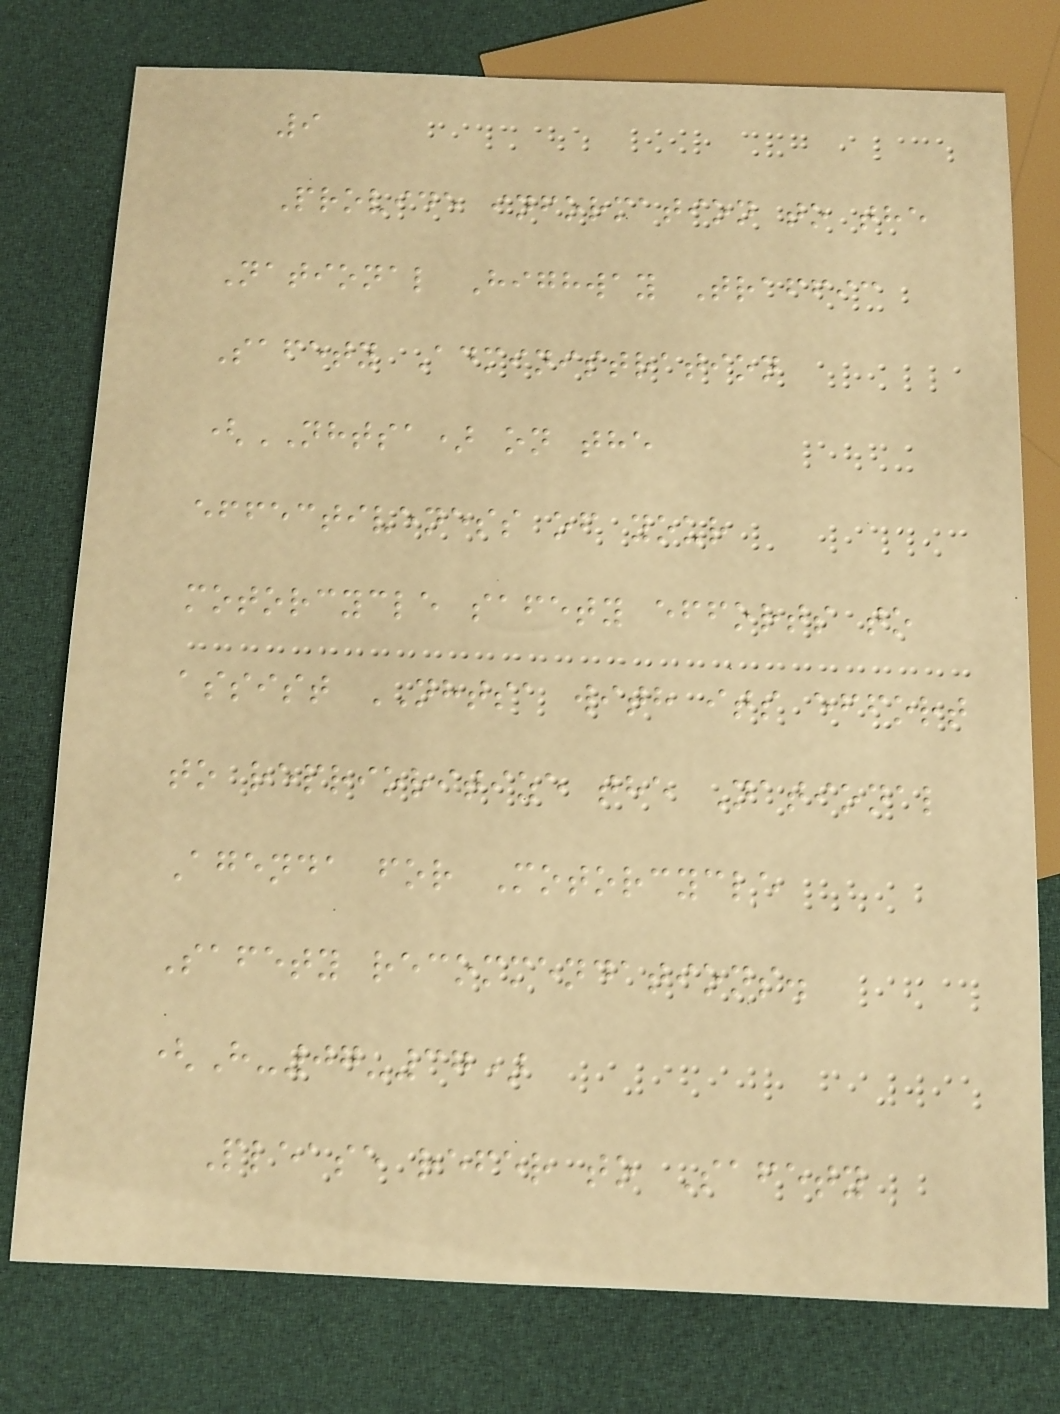9
Provide information to the
National Highway Traffic
Safety Administration
(NHTSA) on the
effectiveness of your
motorcycle safety efforts to
assist NHTSA with its effort
to reprioritize the National
Agenda for Motorcycle
Safety recommendations.
(H-07-37)
Please refer to Safety
